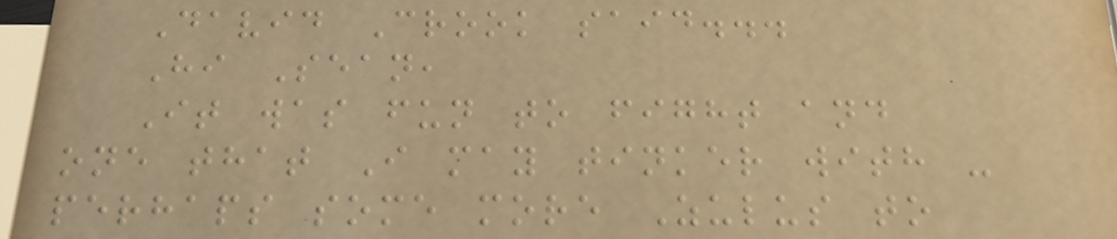David Crook said...
Hi Sean,
It was fun to fight and
one that I may tinker with -
perhaps some more Zulus to
